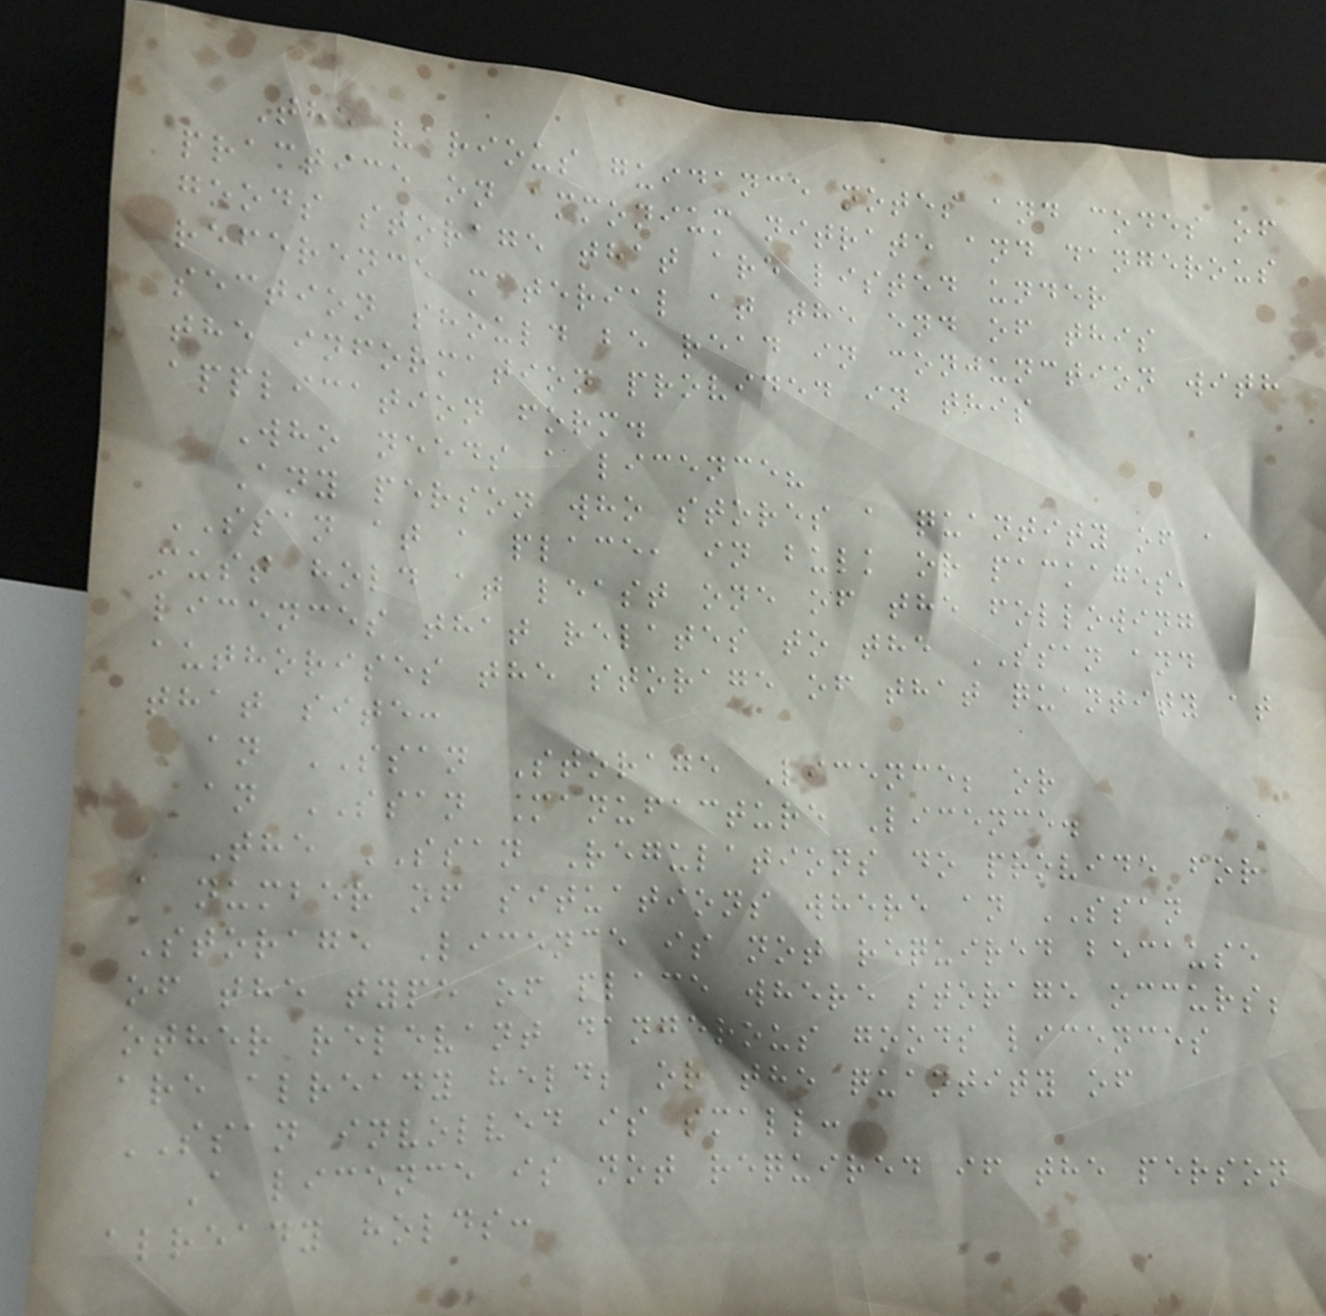The various guidance notes and codes of
practice on ammonium nitrate and dangerous
goods storage that are listed under
reference material at the end of this
section should be read in conjunction with
the information provided in this
application form.
Who needs a licence?
Any person who stores a quantity of a
SSAN at a place, in bulk or packages,
must hold at least one of the following
licences that relates to the SSAN and
authorises the storage of that quantity at
that site:
an SSAN Storage Licence; or
an SSAN Manufacture Licence.
The SSAN Regulations do provide for
a number of situations where an SSAN
Storage Licence is not required because
of the type of place where storage occurs;
other relevant dangerous goods licences
are already held; or the quantity of
SSAN involved is small:
A licence is not required if the person
already holds:
